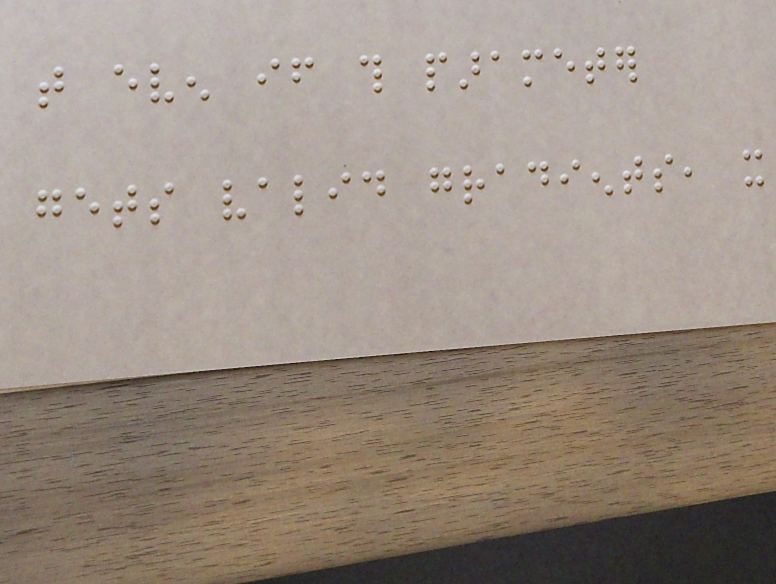that even if this parameter
gets valid gradients, it
